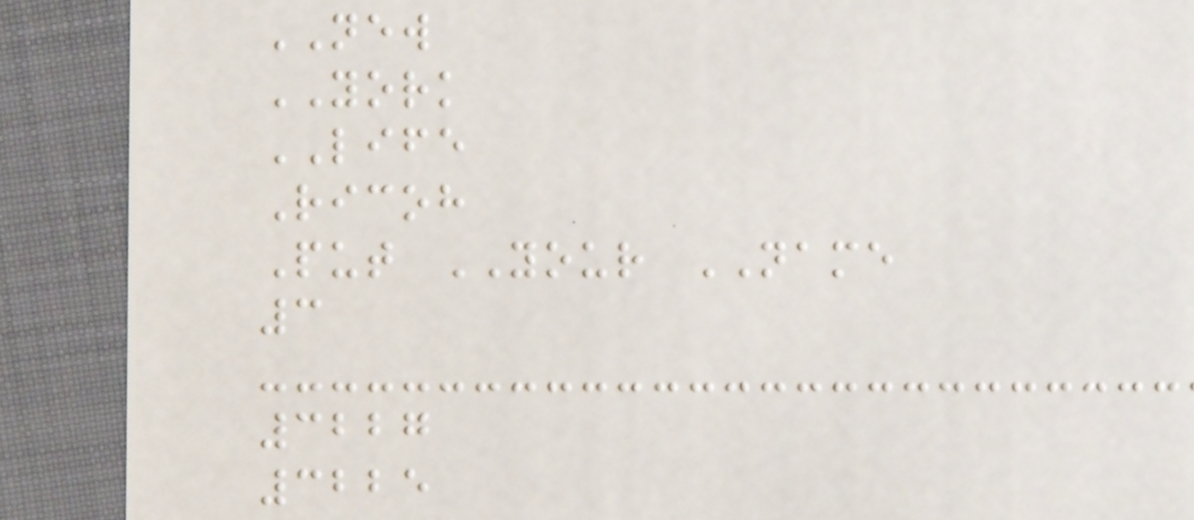NEW
YORK
LIFE
Ricoh
Put YOUR NAME
3
3227
3225
